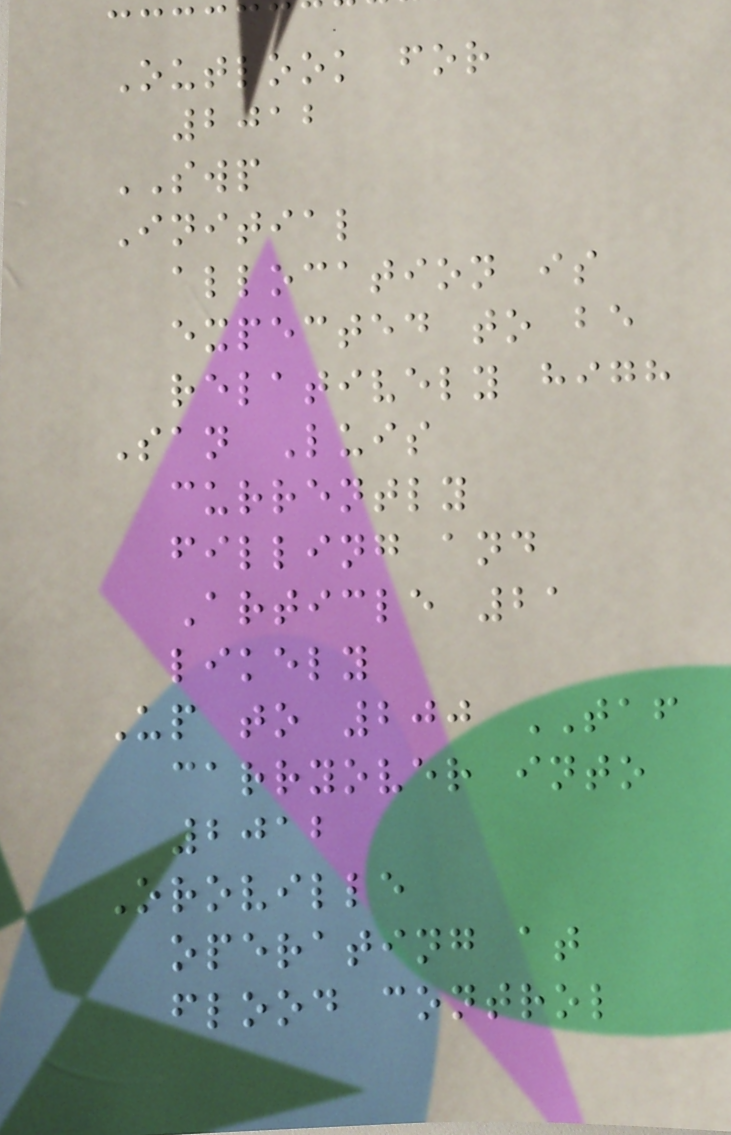Outlook for
2012
SWP
Initial
allocation is
expected to be
relatively high
San Luis
currently
filling and
Article 21
likely
Up to 200 TAF
carryover into
2012
Oroville
operating at
flood control
